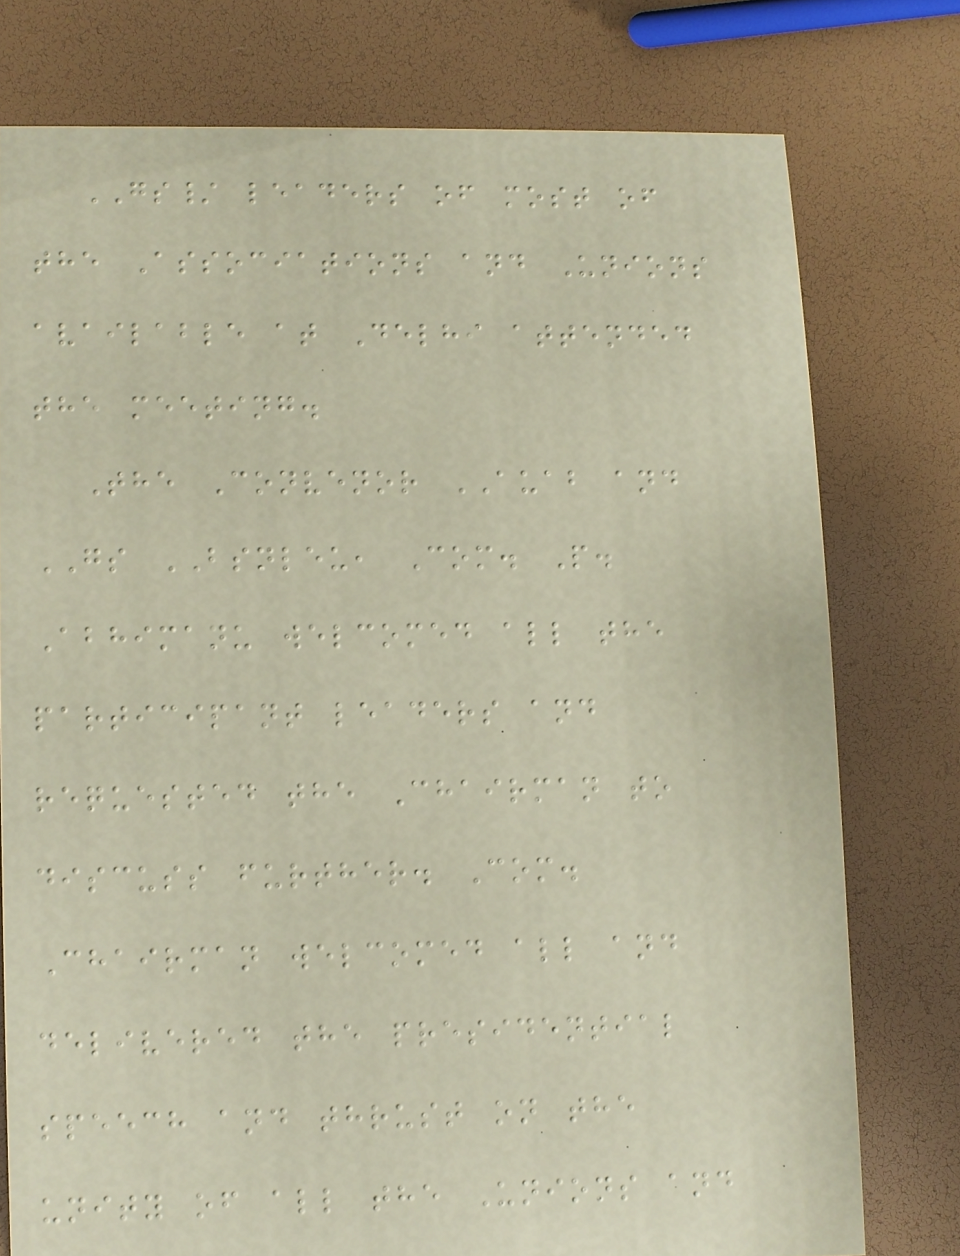GS/ leaders of most of
the Associations and Unions
available at Delhi attended
the meeting.
The Convenor AUAB and
GS BSNLEU, Com. P.
Abhimanu welcomed all the
participant leaders and
requested the Chairman to
discuss further. Com.
Chairman welcomed all and
delivered the presidential
speech and thrust on the
unity of all the Unions and
